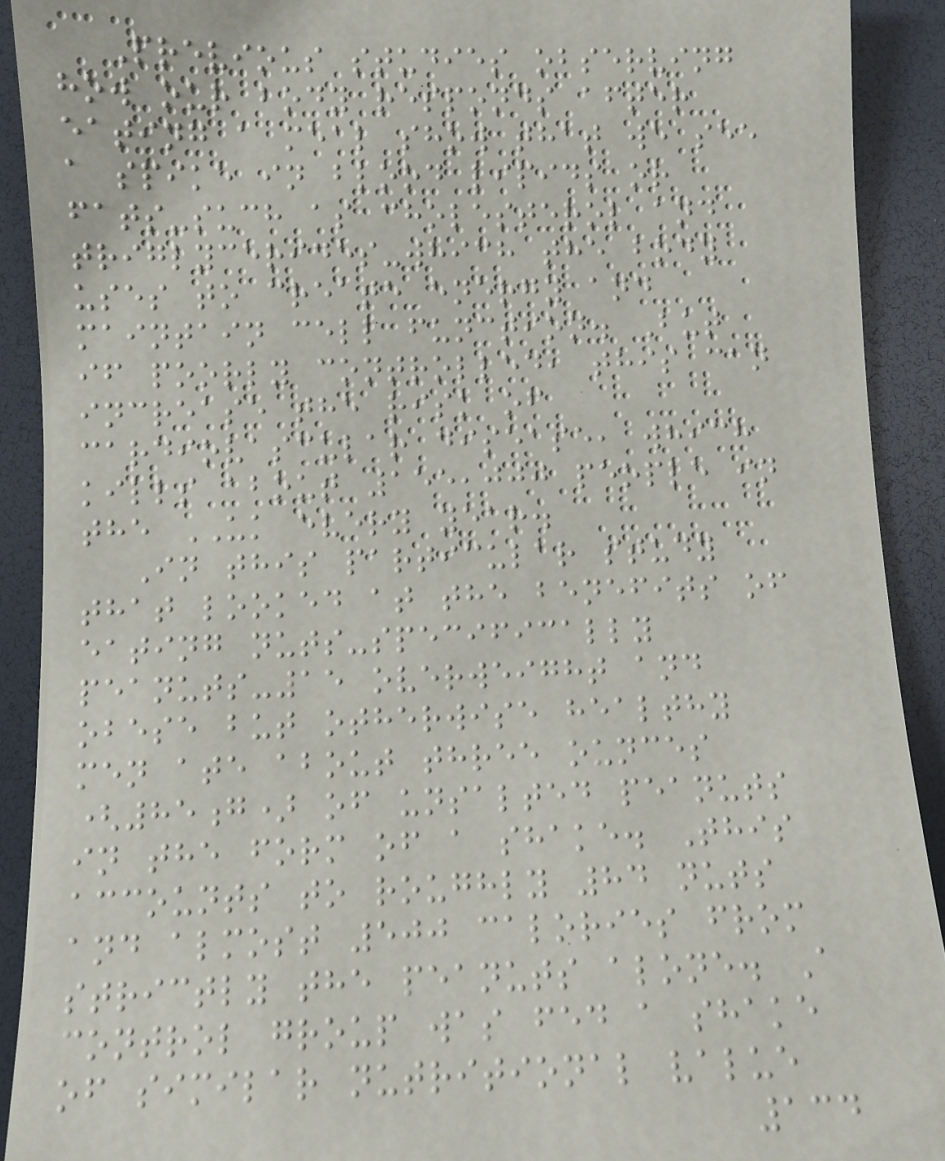Previous studies observing
how our body responds after
eating a meal show that we see
a spike in blood lipids or
fats-such as cholesterol and
triglycerides-which the body
uses to create energy and
maintain cell function. But
if poorly controlled, this can
increase the risk of
cardiovascular disease, which
kills about 155,000 people in
the UK every year.
In this particular study
that looked at the benefits of
eating nuts-specifically
peanuts-15 overweight and
obese but otherwise healthy
men ate about three ounces
(85g) of unsalted peanuts
in the form of a shake. This
accounts to roughly 84 nuts
and almost 500 calories from
strictly the peanuts alone. A
control group was fed a shake
of similar nutritional value
134
